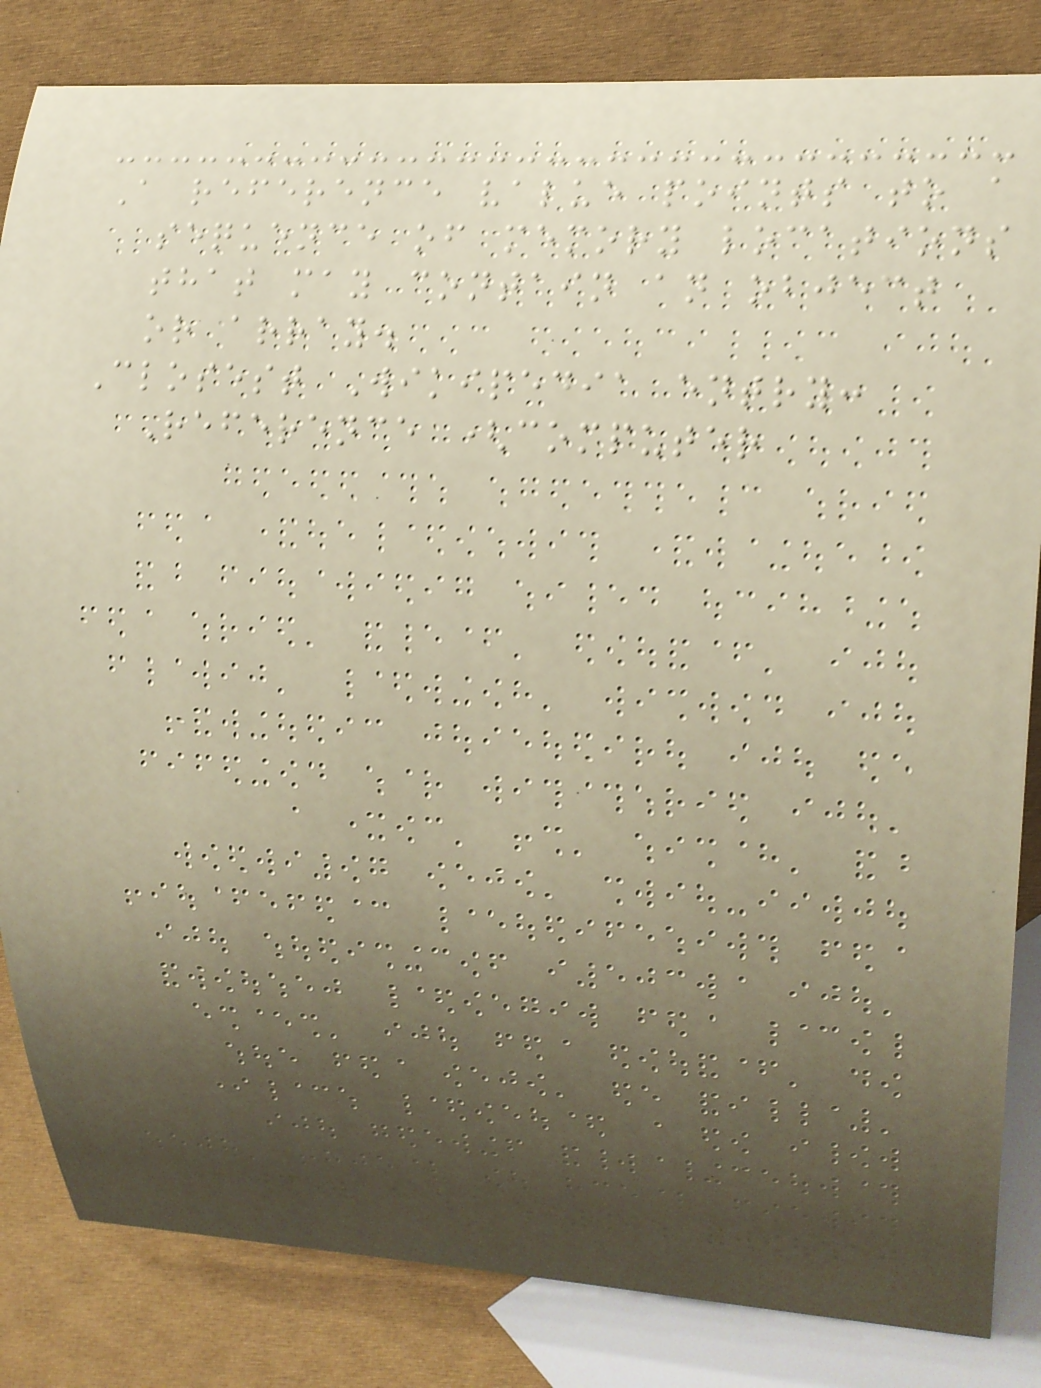A reference value points to a
sequence of memory locations
that may contain an object
or array.
Closest Wikipedia entry:
Reference (computer
